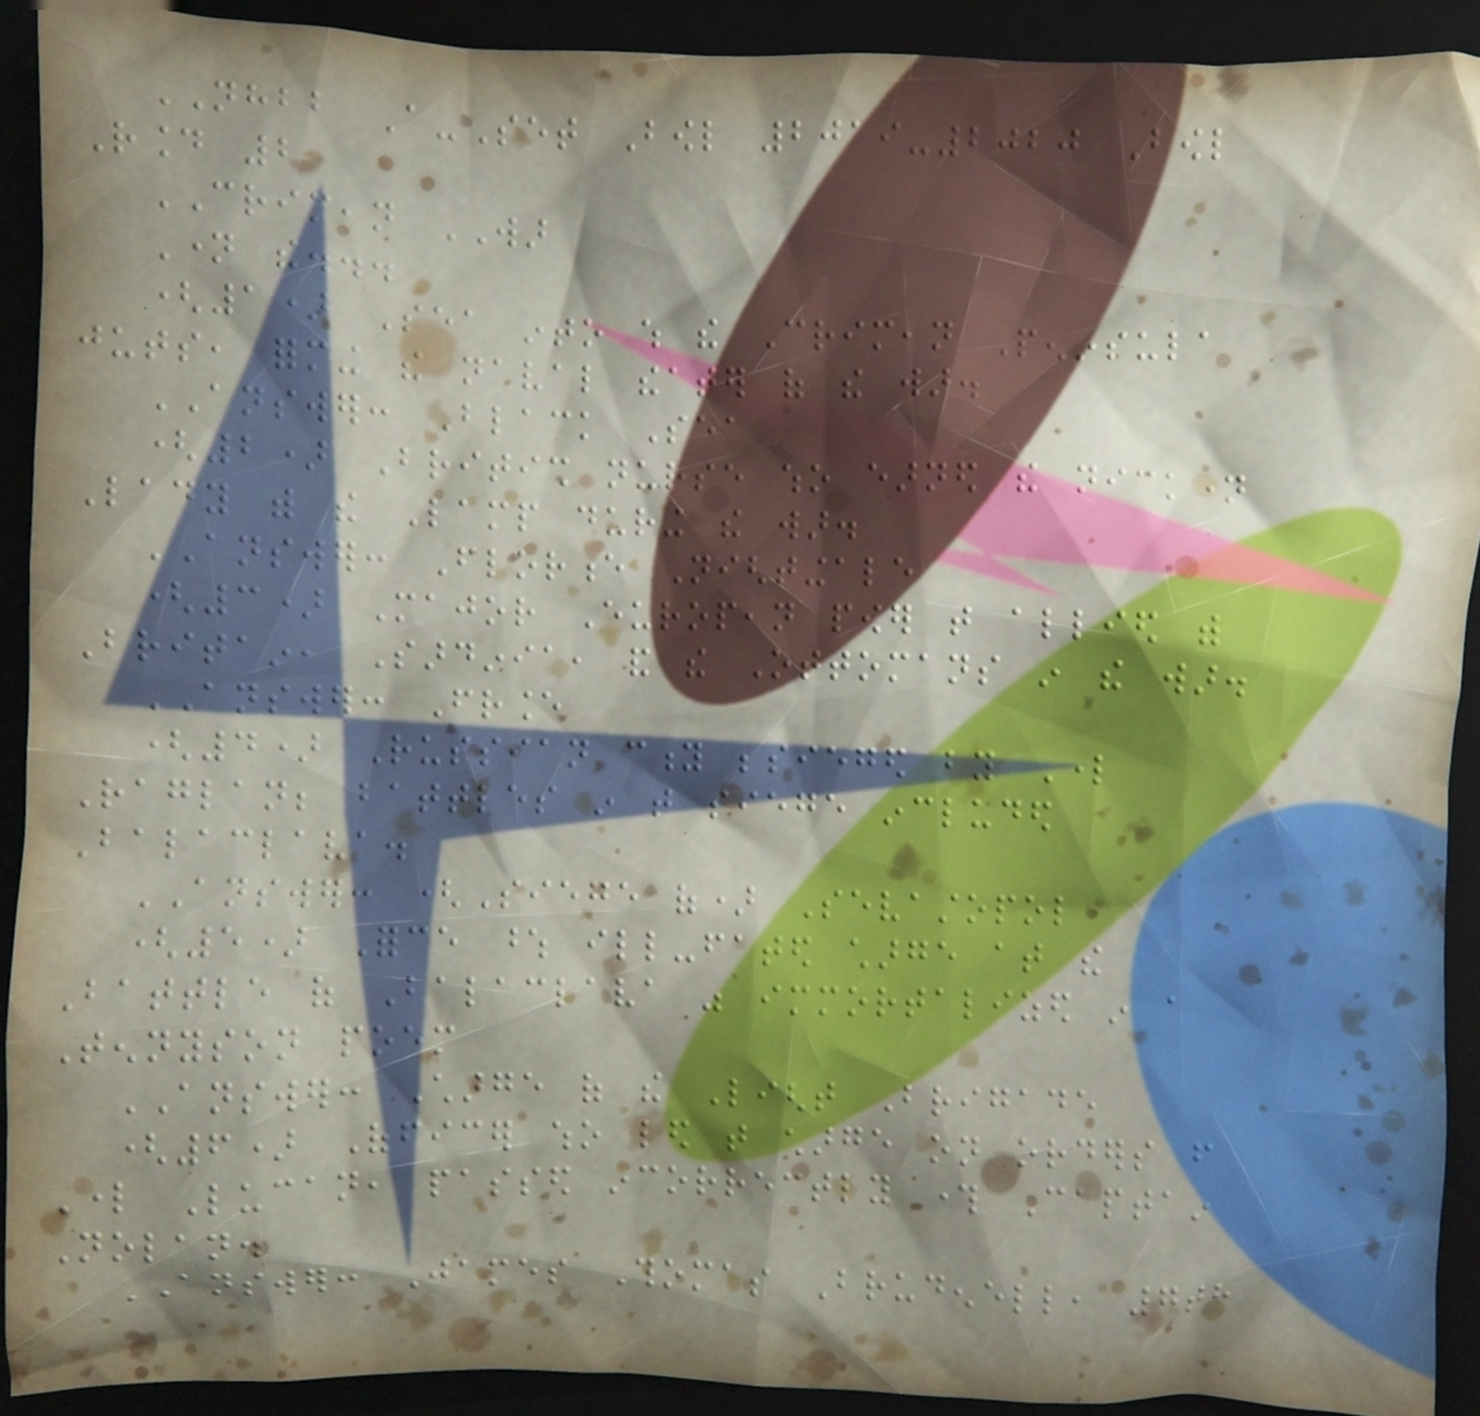NHBB A-Set Bowl 2019-2020 Bowl
Round 2
CRIMEAN WAR
Name the...
(1) Sea into which the Crimean Peninsula
juts, forming the naval theater of the war.
ANSWER: Black Sea
(2) British nurse who earned the nickname
Lady with the Lamp during the war.
ANSWER: Florence Nightingale
(3) Major European power that allied with
Britain, Sardinia, and the Ottomans in the war.
ANSWER: France
(4) Russian city besieged by Lord
Raglan; battles in that siege included
Balaclava.
ANSWER: (Siege of) Sevastopol
(5) Force whose ill-fated charge at the
Battle of Balaclava was immortalized in a
Tennyson poem
ANSWER: Charge of the Light Brigade
(6) Officer who led that charge on orders from
Lord Lucan, passed incorrectly through Captain
Nolan.
ANSWER: James Thomas Brudenell, 7th
